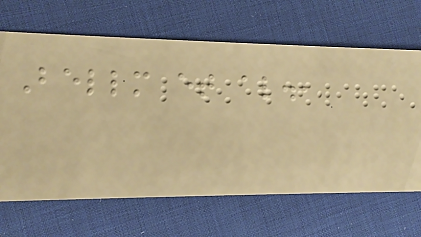Bellm et al.,
